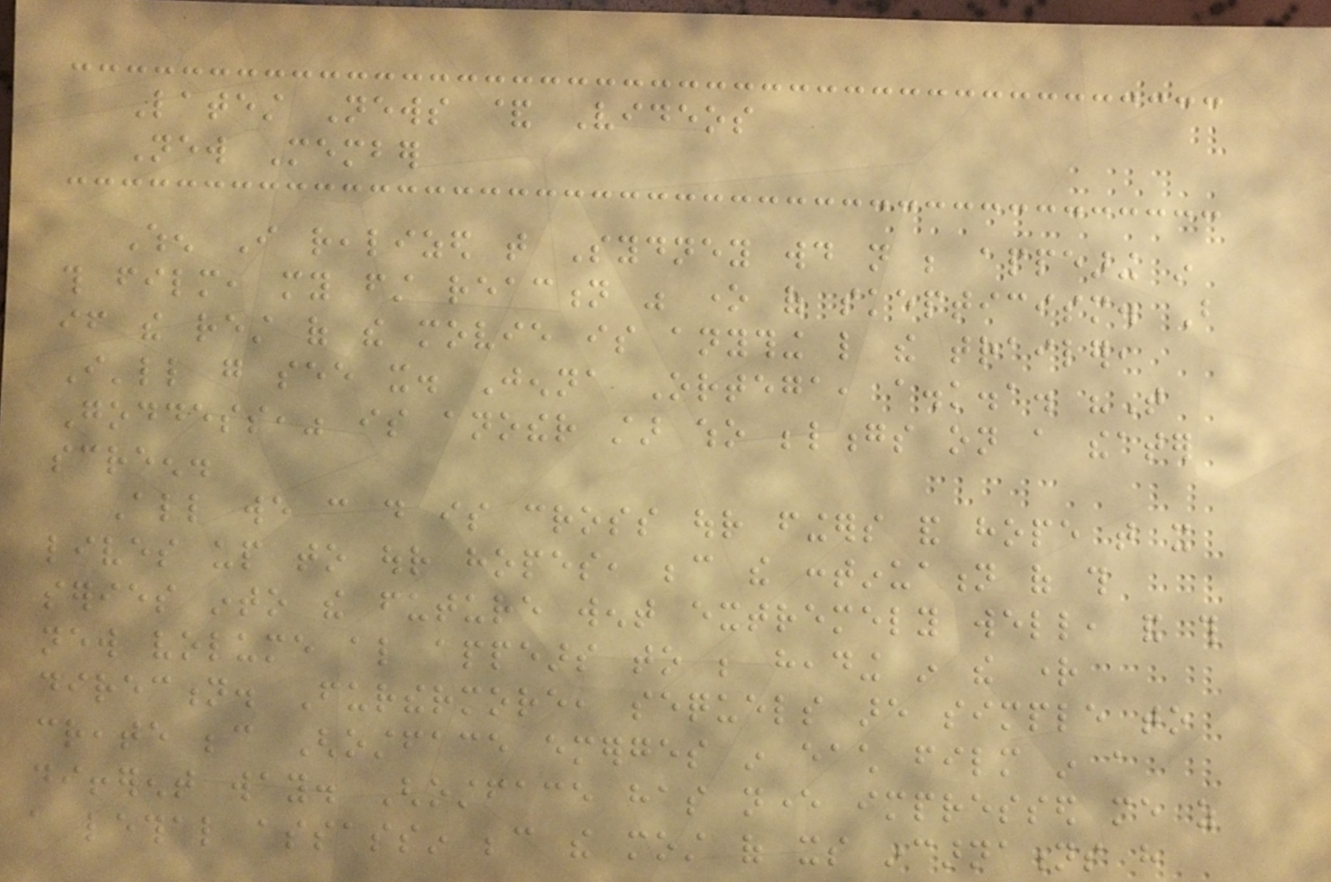Latest News & Videos
New Member
When I realized that Sydney would not be appearing in
this film, my first reaction was one of skepticism. But
if the rest of the movie is anything like the trailer,
I'll go see it. Jenna Ortega, a.k.a. "That
Goddess," is another star who belongs on a theater
screen.
All we can do is cross our fingers and hope that it
lives up to our hopes, because the continuation of this
series into the future went extremely well, and this
new volume also appears to be heading in the right
direction. Furthermore, sequels are simple to
create because Ghostface emerges in each film in a
different way. Ghostface has never impressed me as
a lethal assassin because the most of its incarnations have
